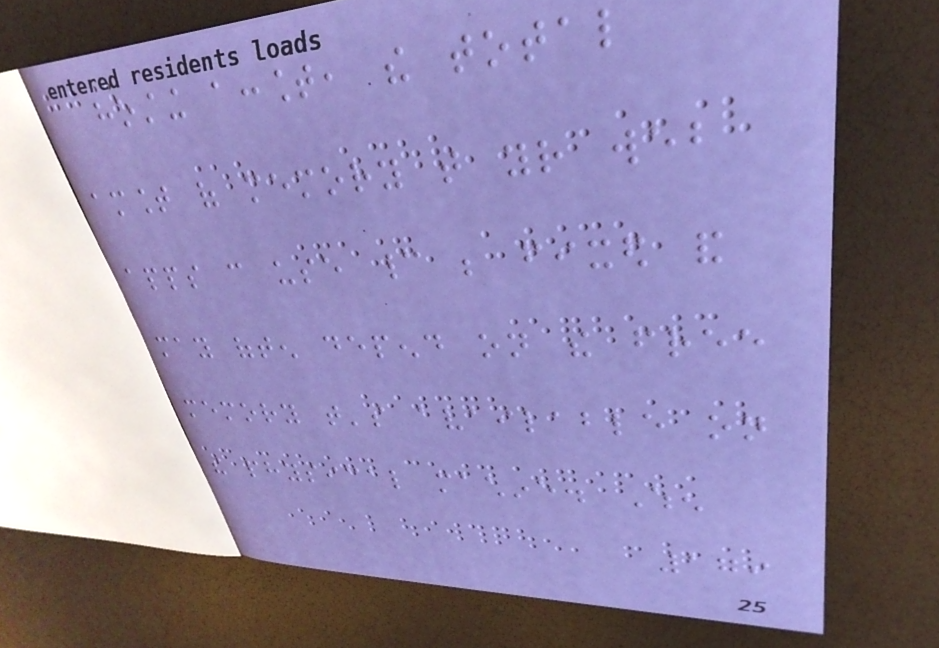hosting account, the total
amount of memory that your web
apps can use cannot be fixed and
may often depend on the free
memory that's available on
the physical machine. When
179
